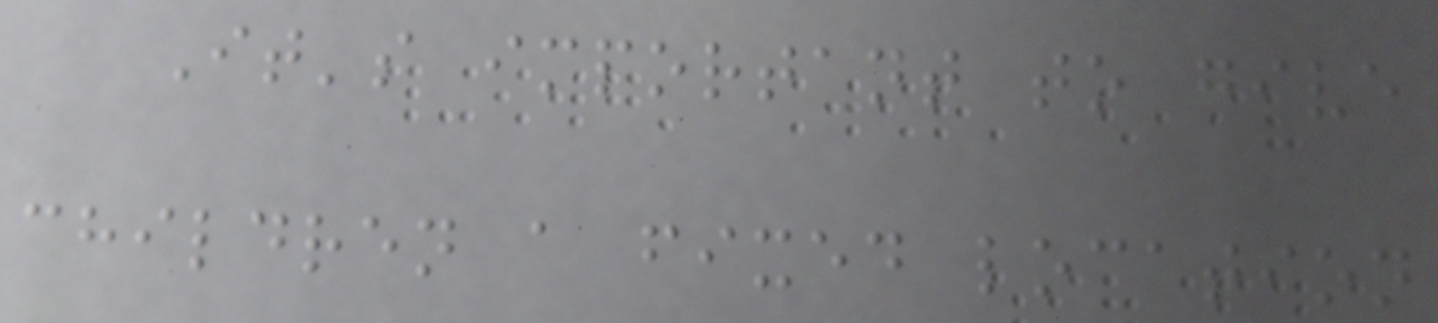It's important to give
children a fixed location
